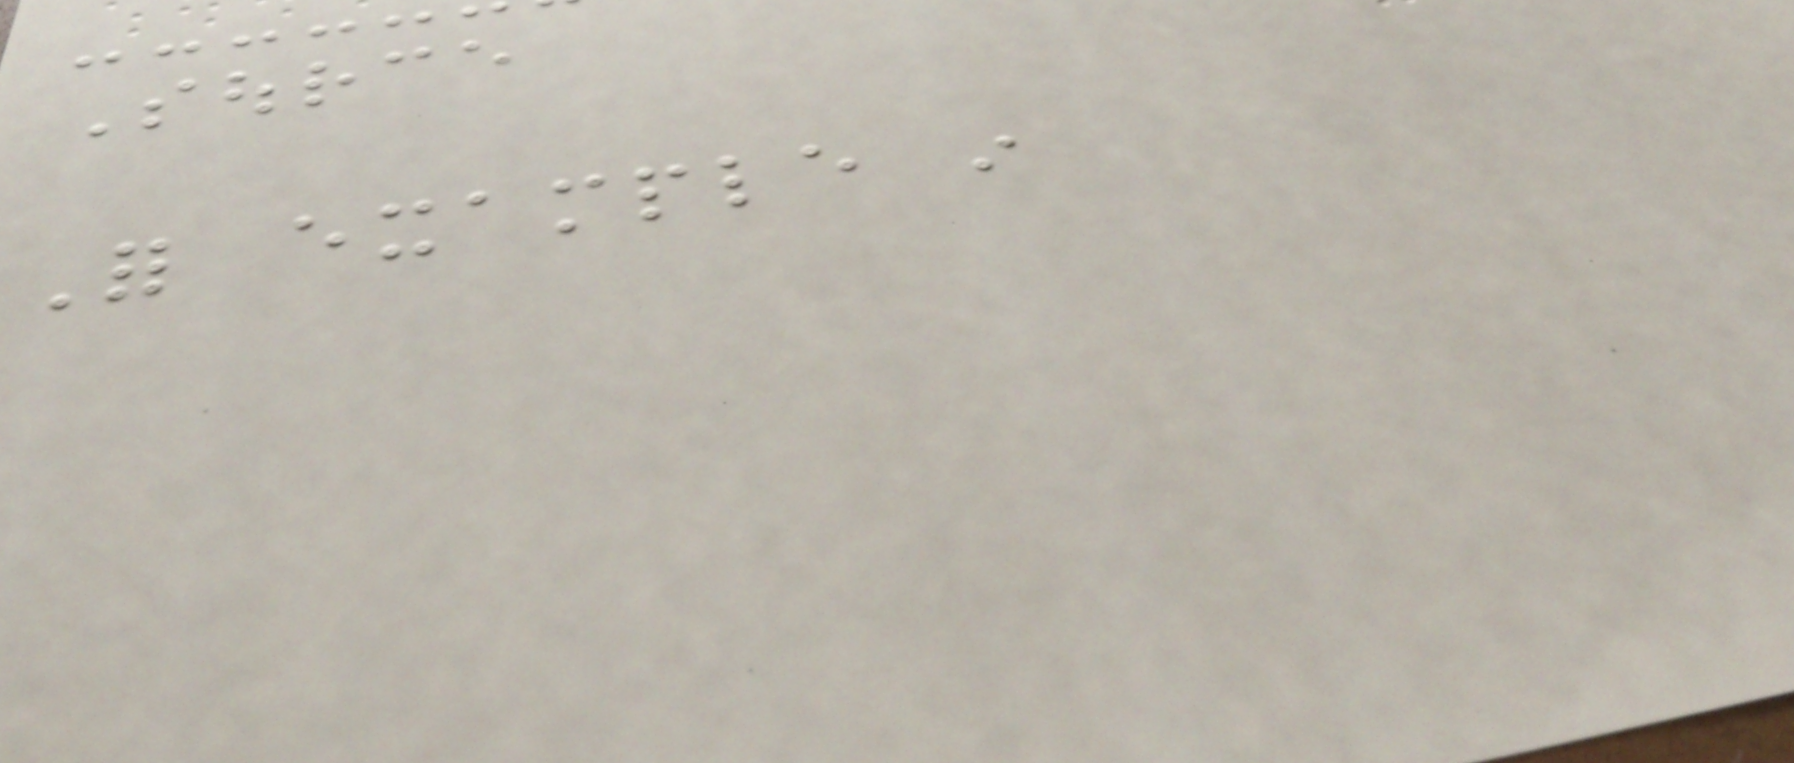Source
For example in
